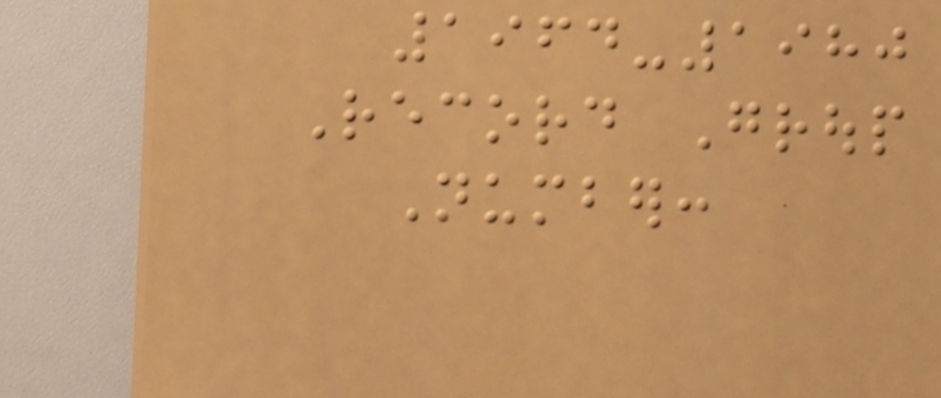1964-1980
Record Group
Number:
